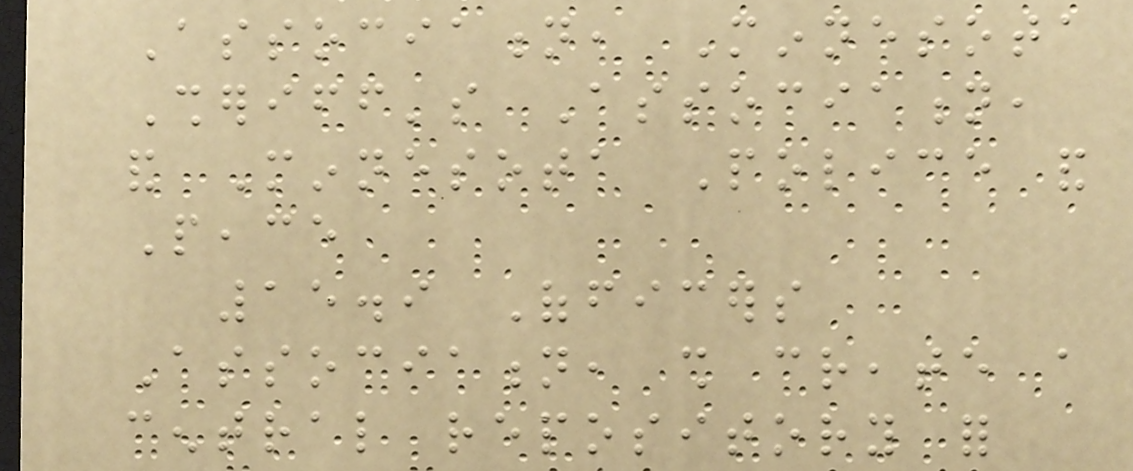Association, Minnesota
Sheriff's Association,
and Minnesota Police and
Peace
15.9 Officers
Association, shall create a
central repository for
